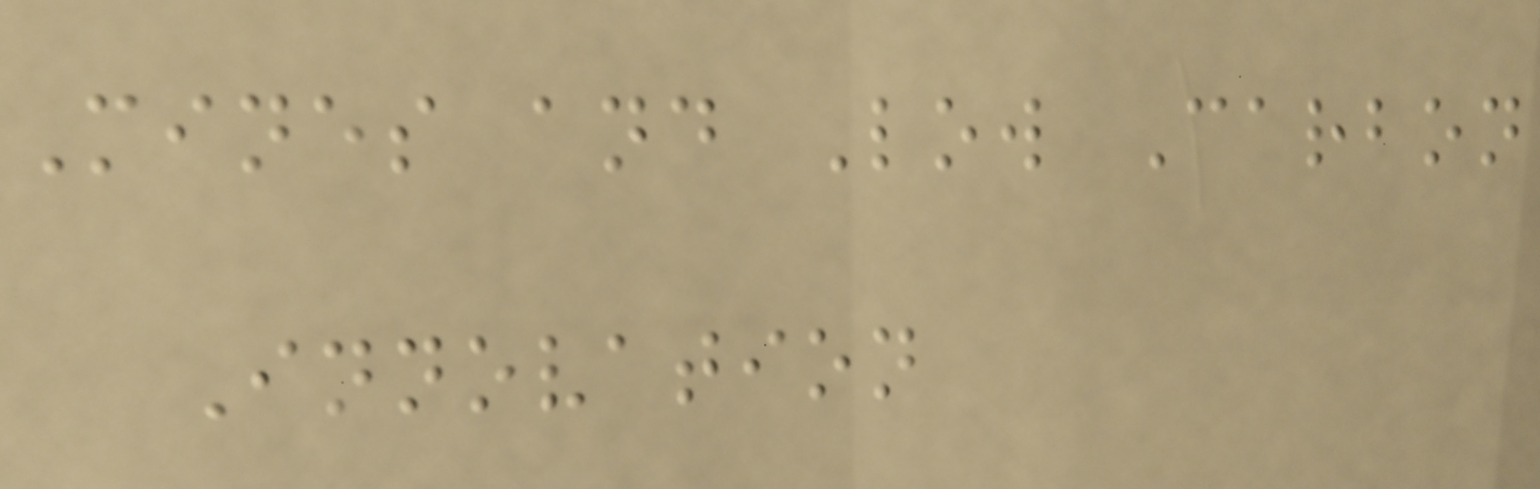Mines and Low Carbon
Innovation
